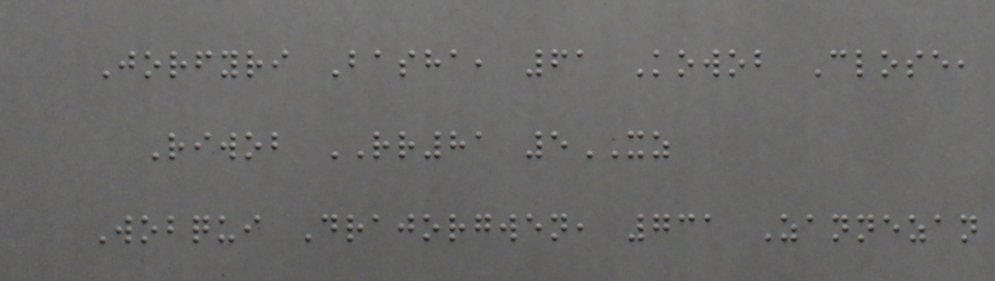Jorfyri Basha, 61 Kowob Close,
Riwob RR81 5XZ
Wobqui Drajorgwen, 731 Zannezan
